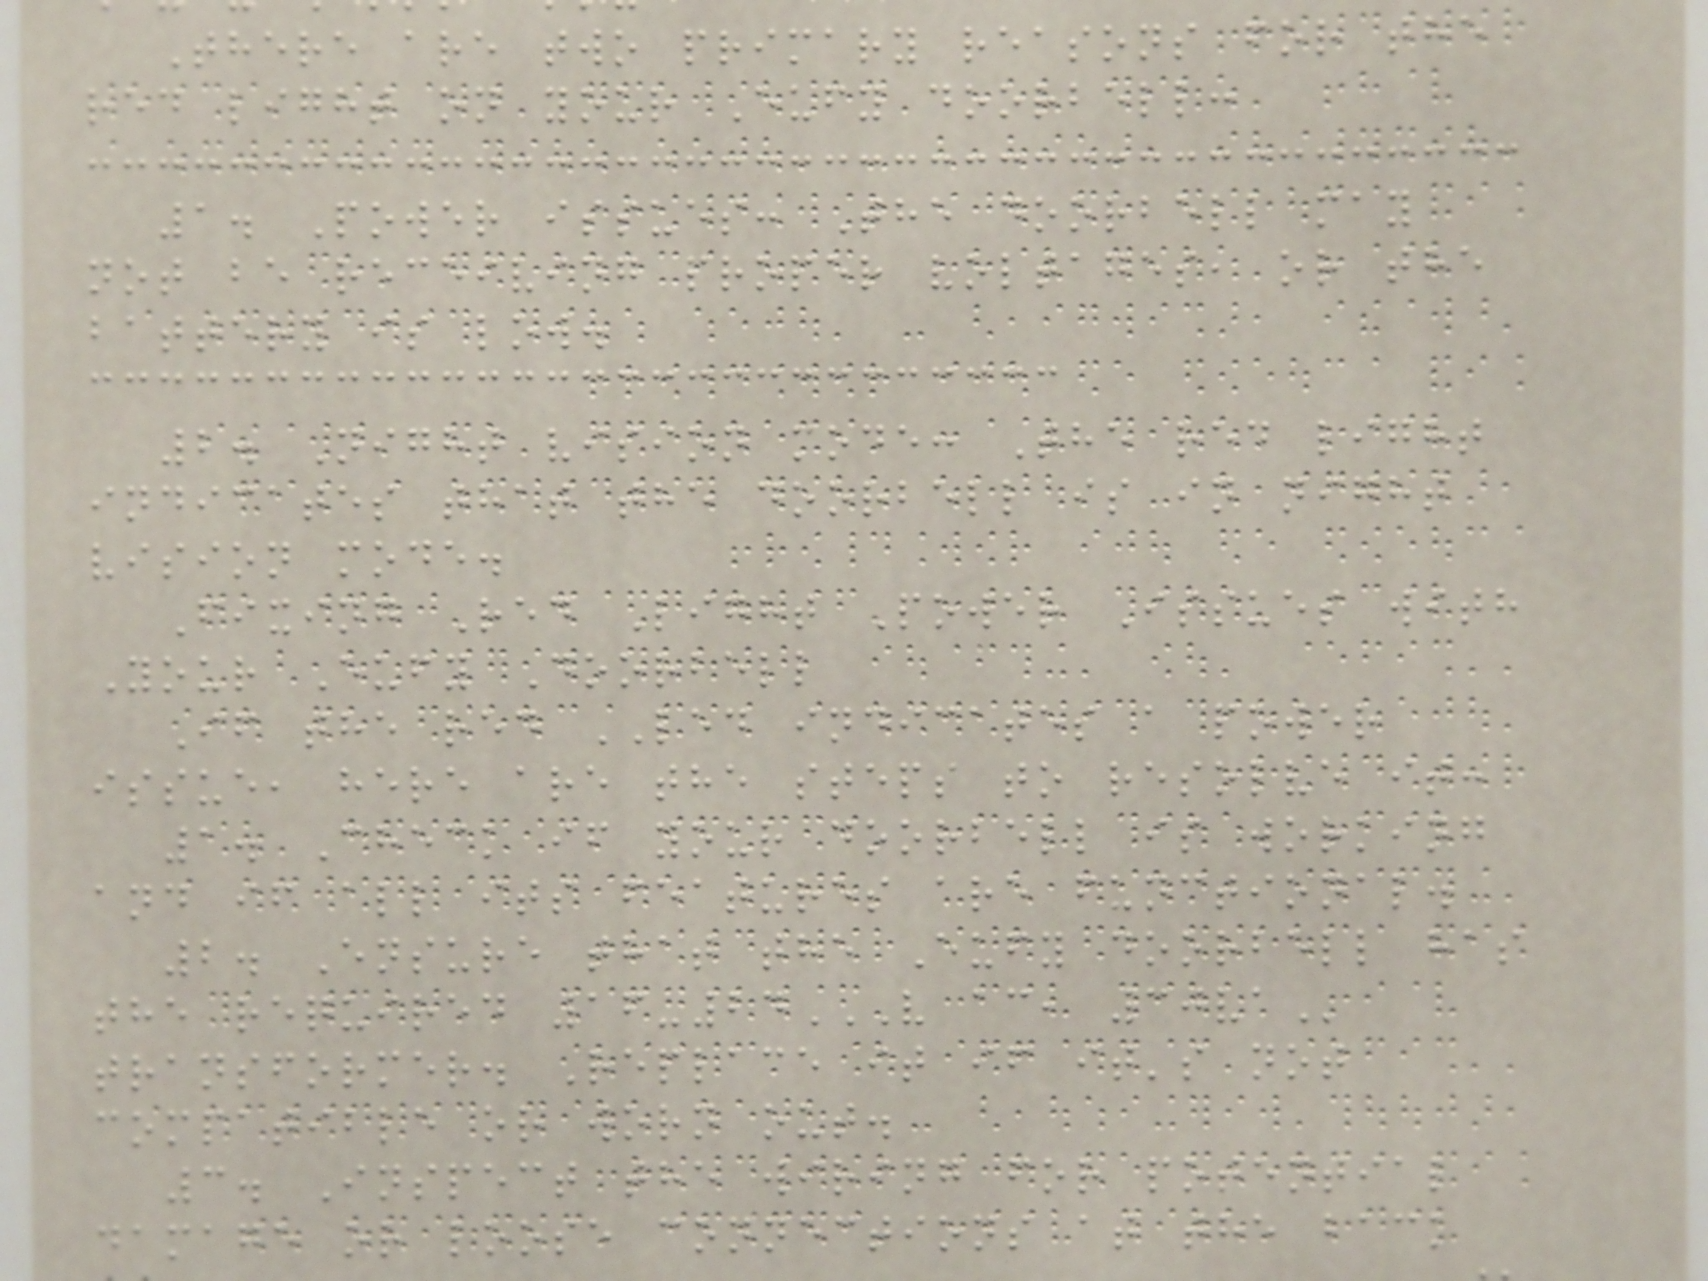There are two primary reasons for the
red light on your Eufy doorbell:
1. Power issues: The doorbell may
not be receiving proper voltages, or the
battery is low.
2. Night vision mode: The red light
indicates that the doorbell is in night
vision mode.
Fixing Red Light Power Issues with
Your Eufy Doorbell
If the red LED indicates a power
issue, here are the steps to resolve it:
1. Check if your doorbell is working
and if all its features are functional.
2. Ensure that the Eufy doorbell has
the required 16-24V AC, 30VA
transformer. Replace it if it's not
compatible or worn out.
3. Inspect the wiring for potential
damage or loose connections at the back
